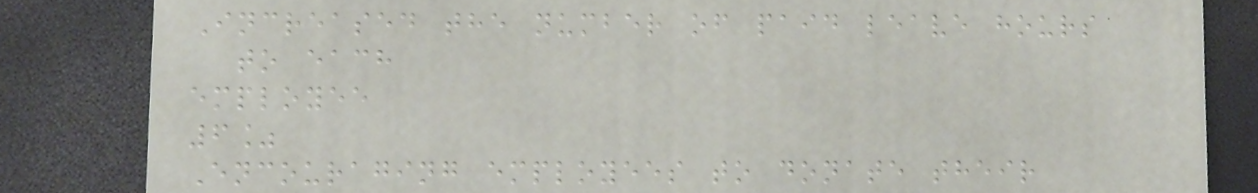Increased the number of paid leave hours
to each
employee
6%
Encouraging employees to donate their
